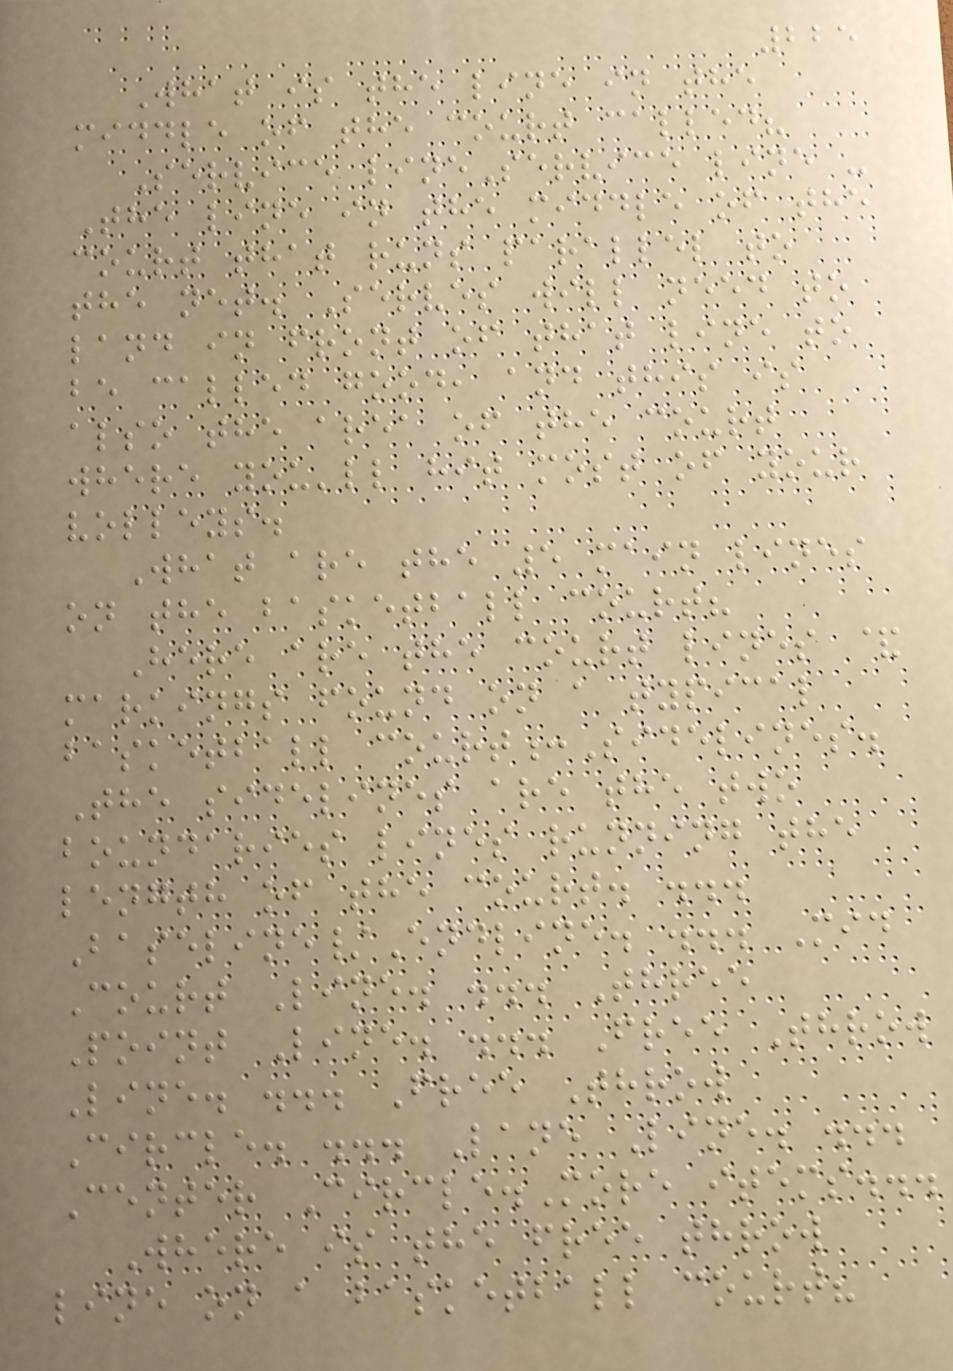225
What is the line in the
middle of the court called?
Service lineService line -
The line in the middle of the
court that runs parallel to
the net. Serves will need to
land in front of that line to
be called good, and this is
also the area of the court
where you'll hit most of your
volleys.
What are the 5 main lines
on the basketball court?
Here are the court lines &
markings found on a typical
basketball court:Sidelines.
The sidelines are the two
boundaries lines running the
length of the court. ...
Baseline/Endline. ... Mid
Court Line. ... Three
Point Line. ... Free Throw
Line. ... Free Throw
Circle. ... Lane Line. ...
Center Circle.More items...
Where is the free throw
line on a basketball court?
